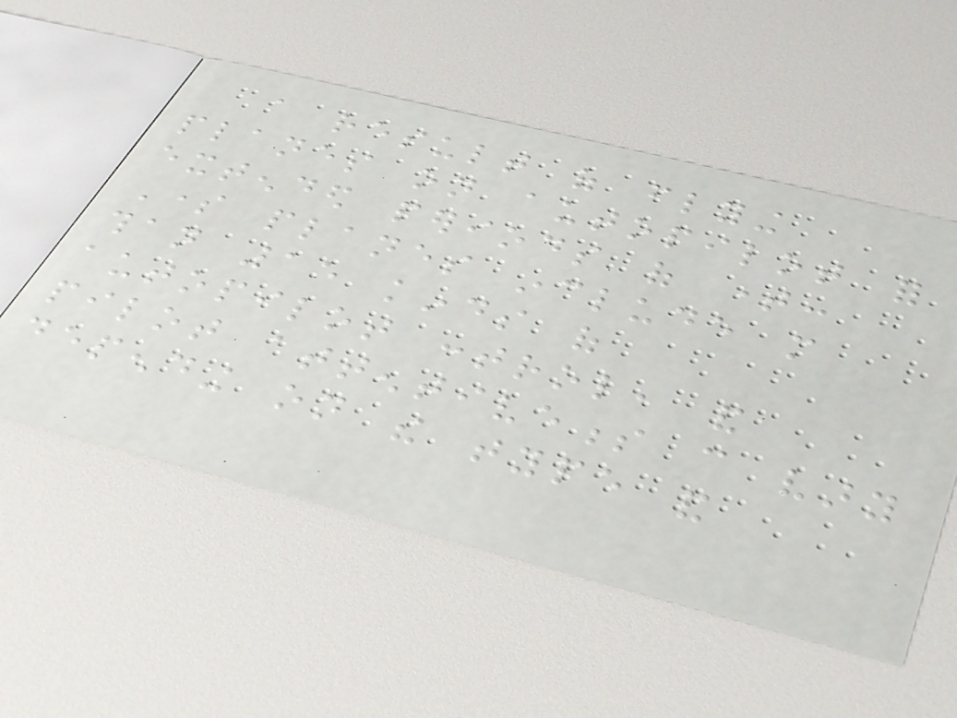a result of flying
planes on autopilot for
extended periods of time:
Some planes include more
than 15 kinds of
autopilot control, and
pilot attentiveness can vary
depending on the type and
